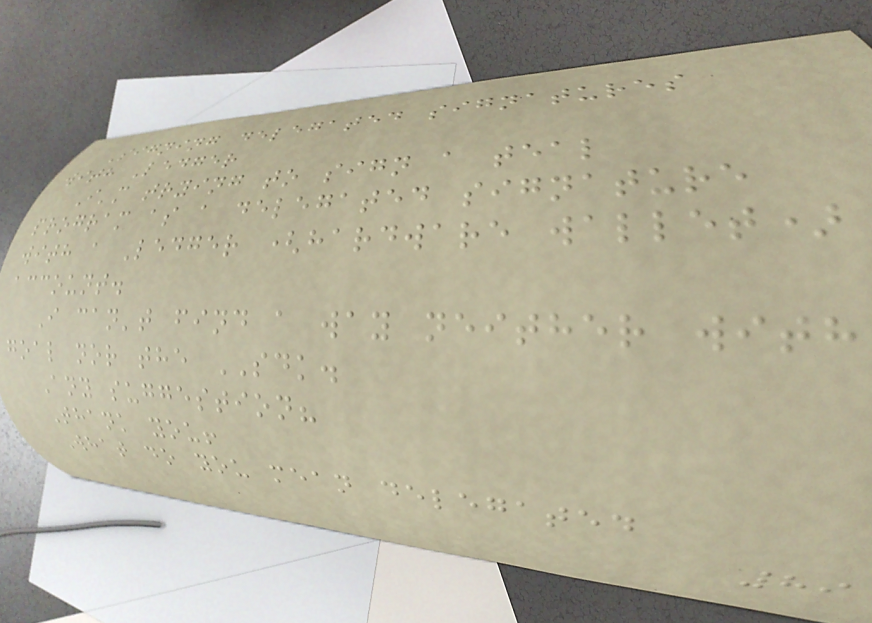Signing delegated signatures
with Ledger
I'm trying to sign a teal
program as a delegated signature
with a Ledger (hardware wallet)
account.
I can't find a way neither with
goal nor the SDK.
Any suggestion?
Thank you!
What do you mean delegated
89
